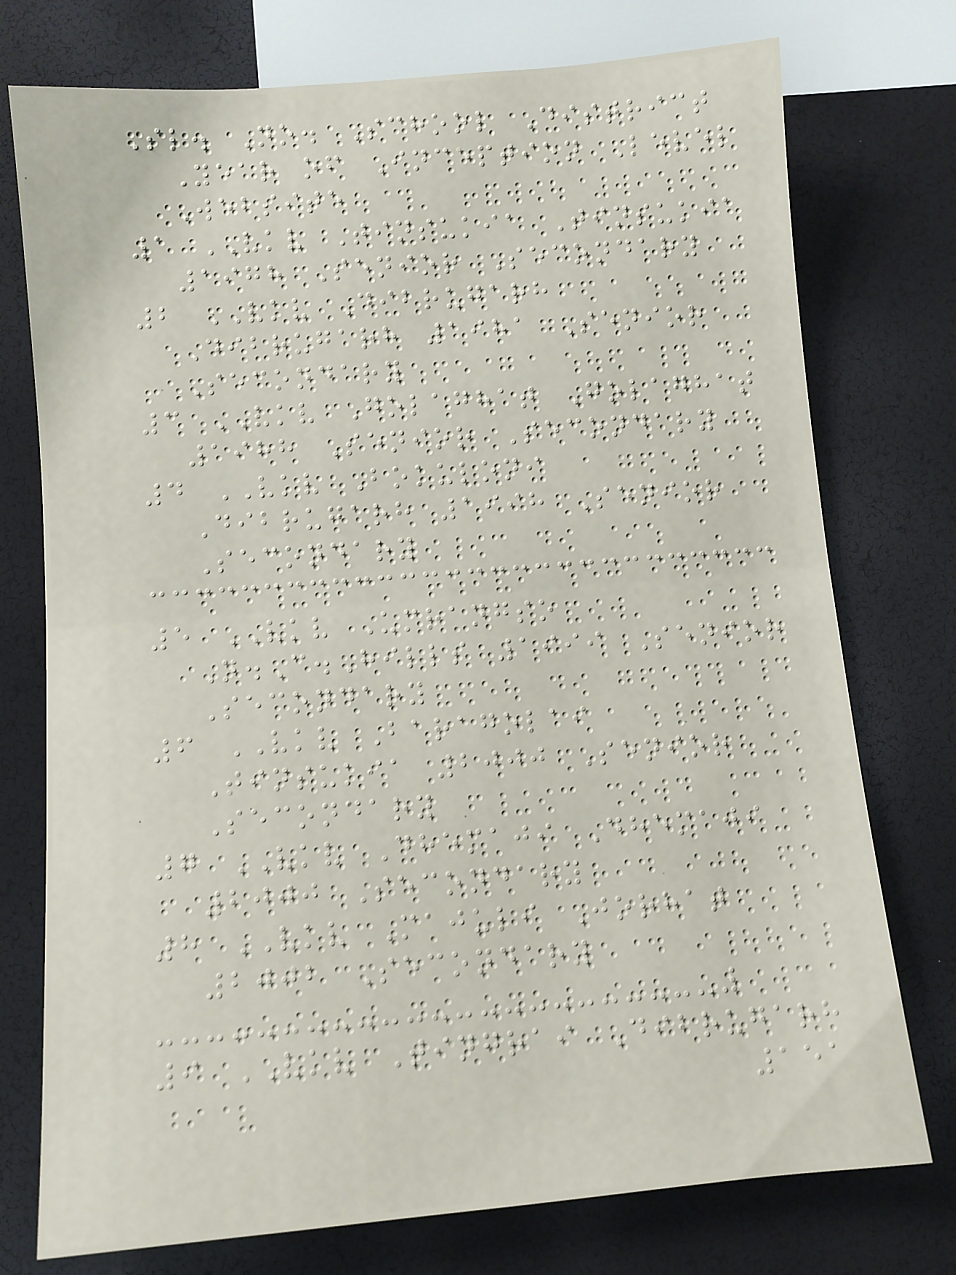Sl. No. School District
Year of Inception Level
Website
1 VKV Tinsukia Tinsukia
1978 Senior Secondary
2 VKV Dibrugarh
Dibrugarh 1981 Senior
Secondary
3 VKV Golaghat Golaghat
1988 Senior Secondary
4 VKV Bokuloni
Dibrugarh 1998 Senior
Secondary
5 VKV Umrangso
N.C.Hills 1999 Senior
Secondary
6 VKV Baragolai
Tinsukia 2000 Senior
Secondary
7 VKV Dhemaji Dhemaji
2000 Secondary
8 VKV Majuli Jorhat
2002 Secondary
9 VKV Tingrai Dibrugarh
151
